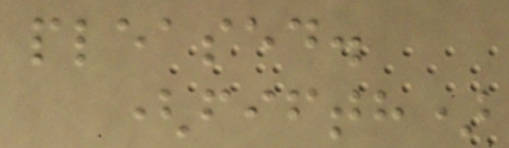pleased.
(fifth)
